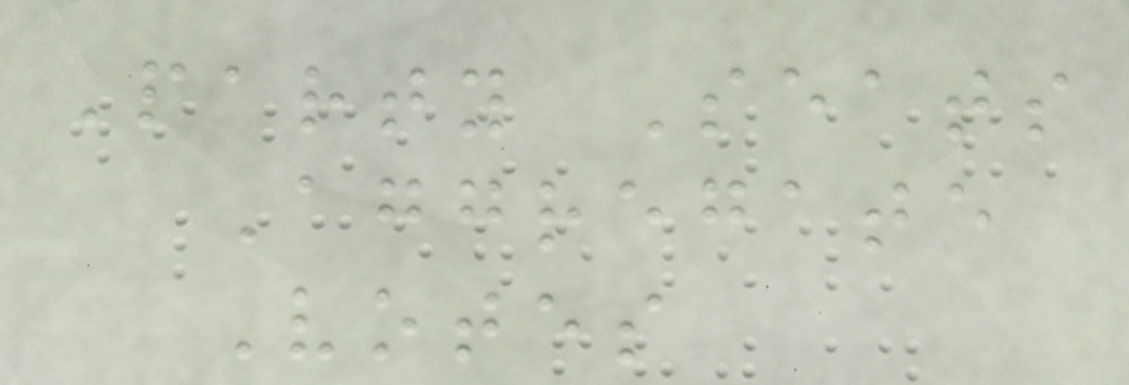Party Seats
Aggregate
Votes
